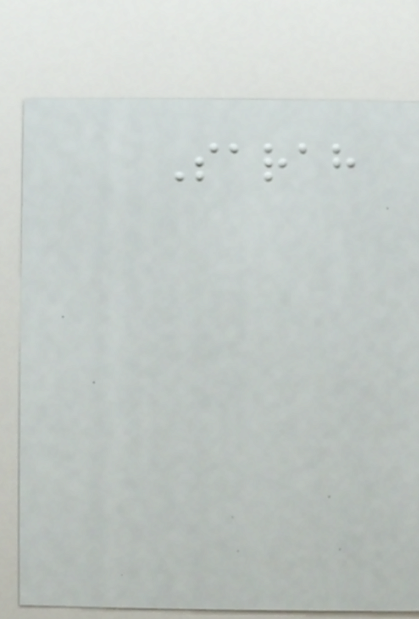Sarah
